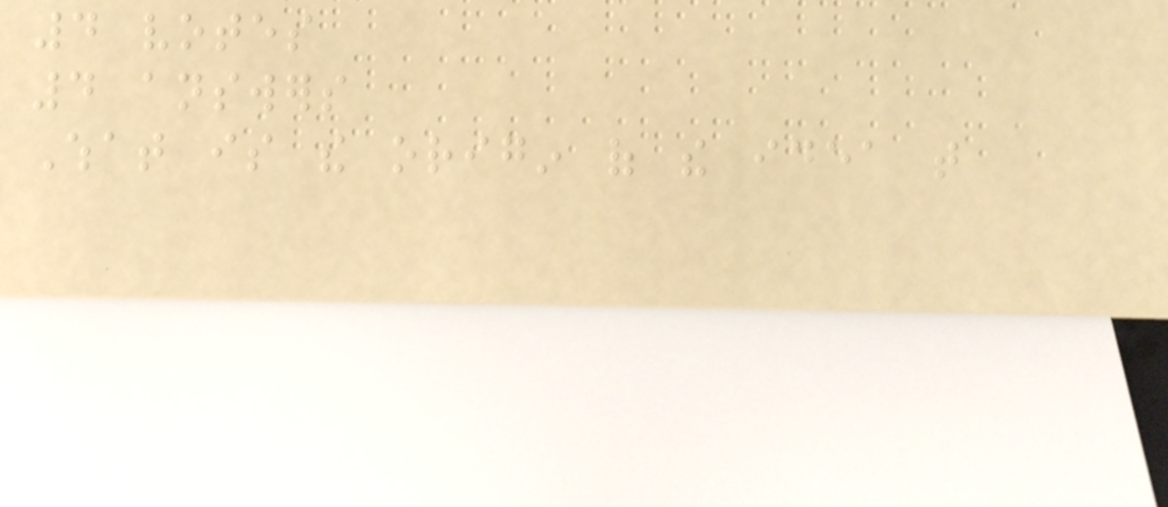4 votes
4 answers
What is the origin of the idea that
